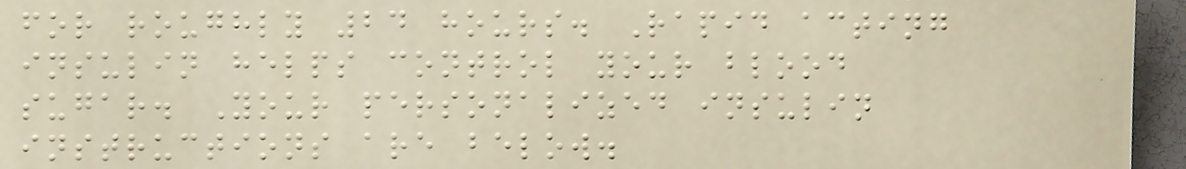for roughly 24 hours. Rapid acting
insulin helps control your blood
sugar. Your personalized insulin
instructions are below.
